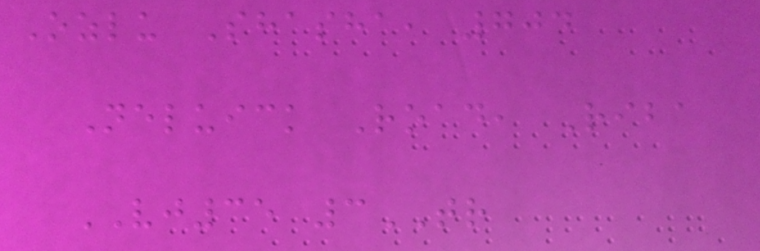Ozlu Shasha, 704
Neluick Road, Riba
VJ35 3TR
